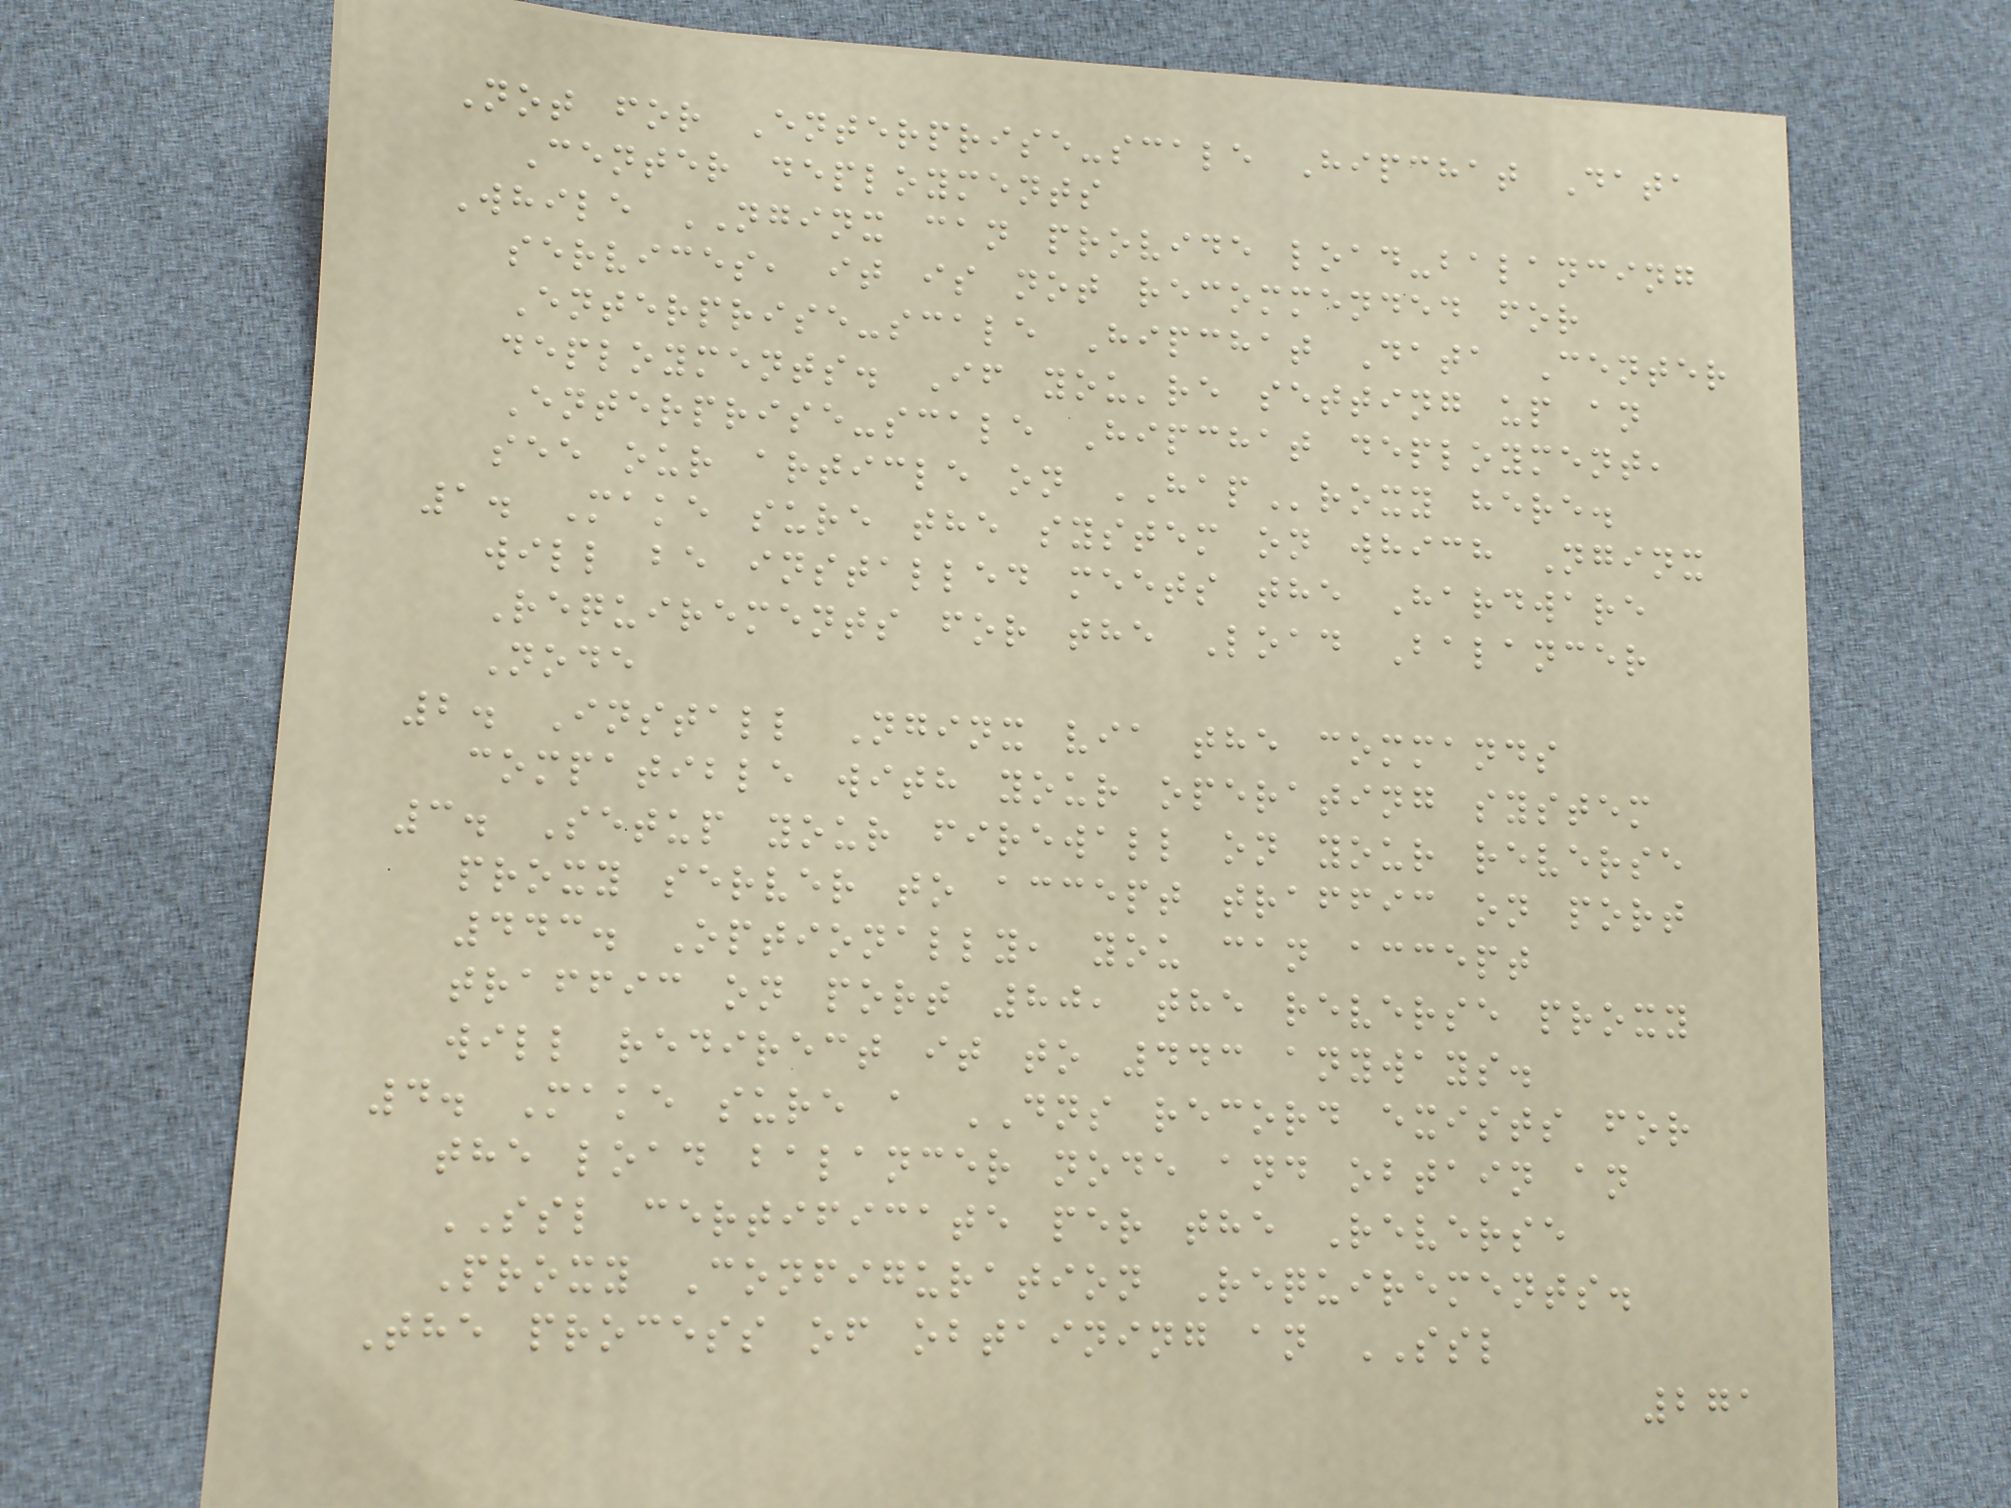Not for Enterprise-scale Hipchat Data
Center deployments
While NGINX can provide load-balancing
services, it is not recommended for
Enterprise-scale Hipchat Data Center
deployments. If you're setting up an
Enterprise-scale Hipchat deployment,
see our article on HAProxy here.
1. Make sure the system on which Nginx
will be installed meets the Hardware
Requirements for the Load Balancer
Node
2. Install Nginx via the commands
compatible with your operating system
3. Setup your firewall on your reverse
proxy server to accept traffic on port
443. Optionally, you can accept
traffic on port 80, the reverse proxy
will redirect it to 443 anyways.
4. Make sure a DNS record exists for
the load balancer node and obtain an
SSL certificate per the Reverse
Proxy Configuration Requirements.
The process of obtaining an SSL
271
